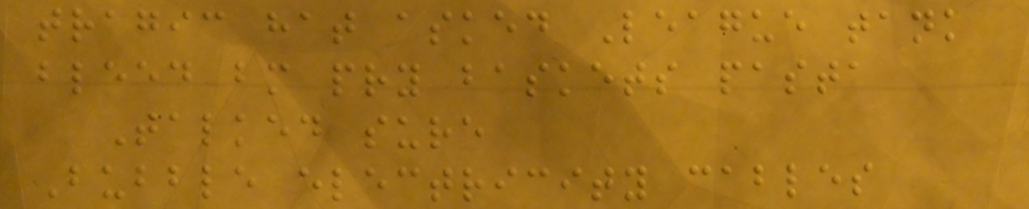tragic hat asked League tank
bleed bm pry baskets pasta
Talked sure
Bubble electricity cables
